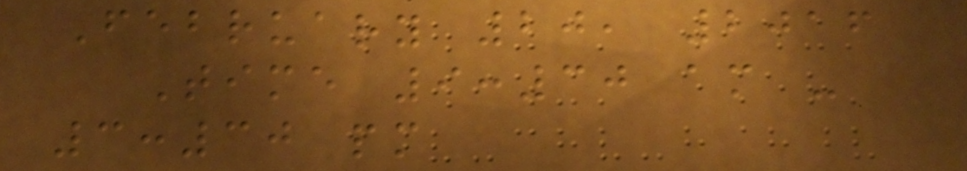February 20, 2016
Time 9:30 am -
3:30 pm
